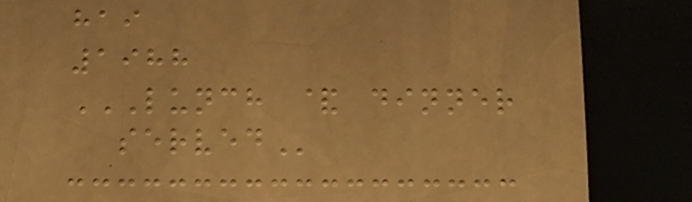hai
1988
LUNCH & DINNER
SERVED
